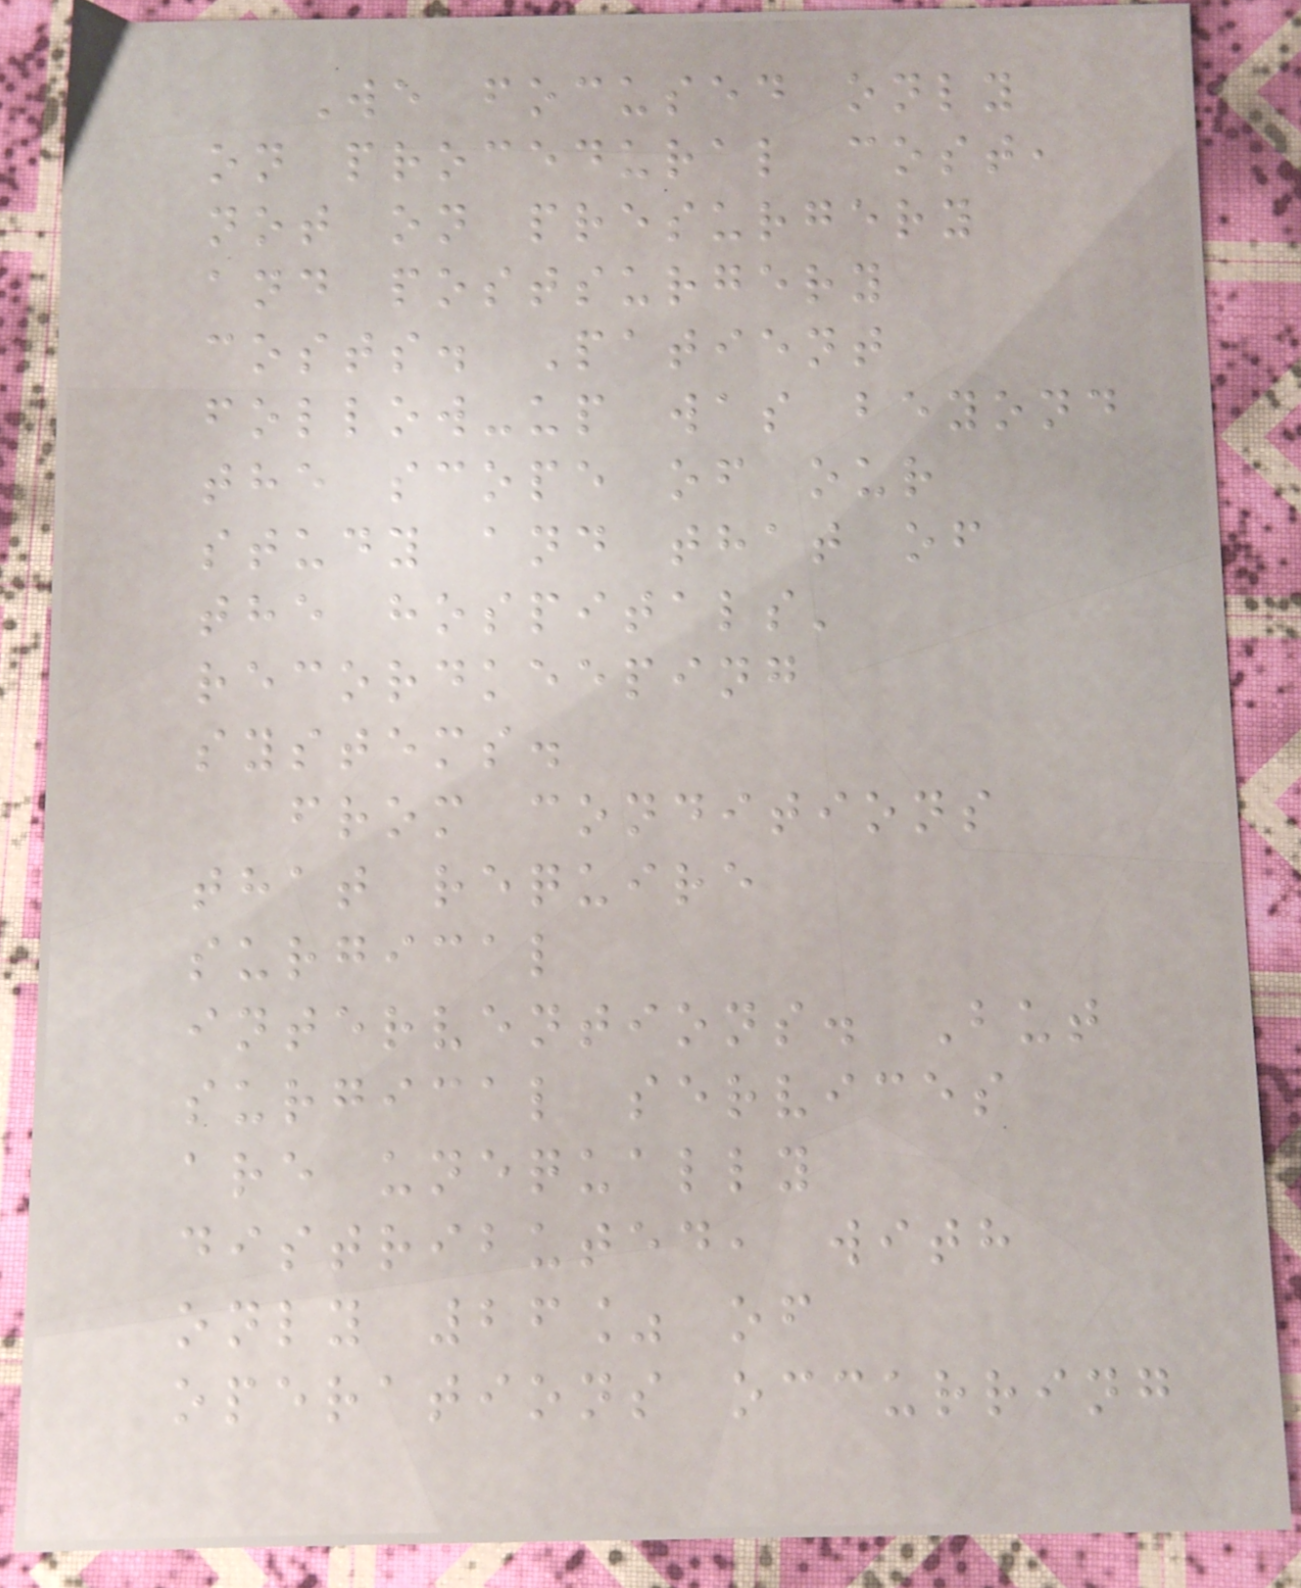We focused only
on procedural cost,
not on presurgery
and postsurgery
costs. Patient
follow-up was beyond
the scope of our
study and that of
the hospitals'
recordkeeping
systems.
from conditions
that require
surgical
interventions. But
surgical services
are unequally
distributed, with
only 26% of
operations occurring
